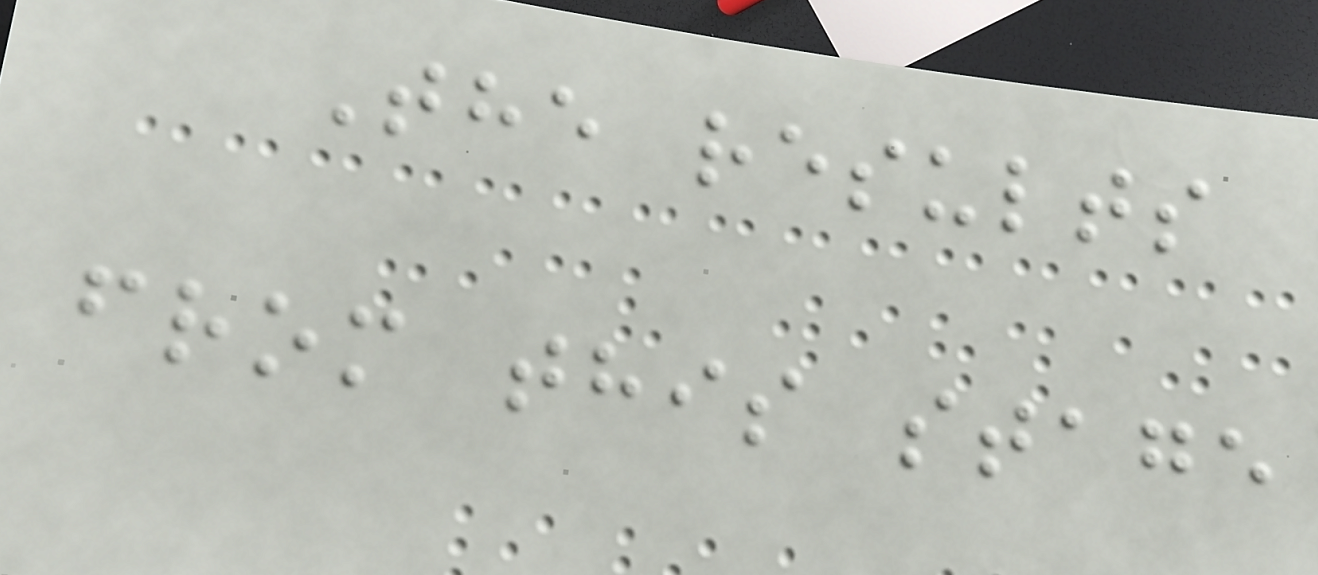The results
from this stage
